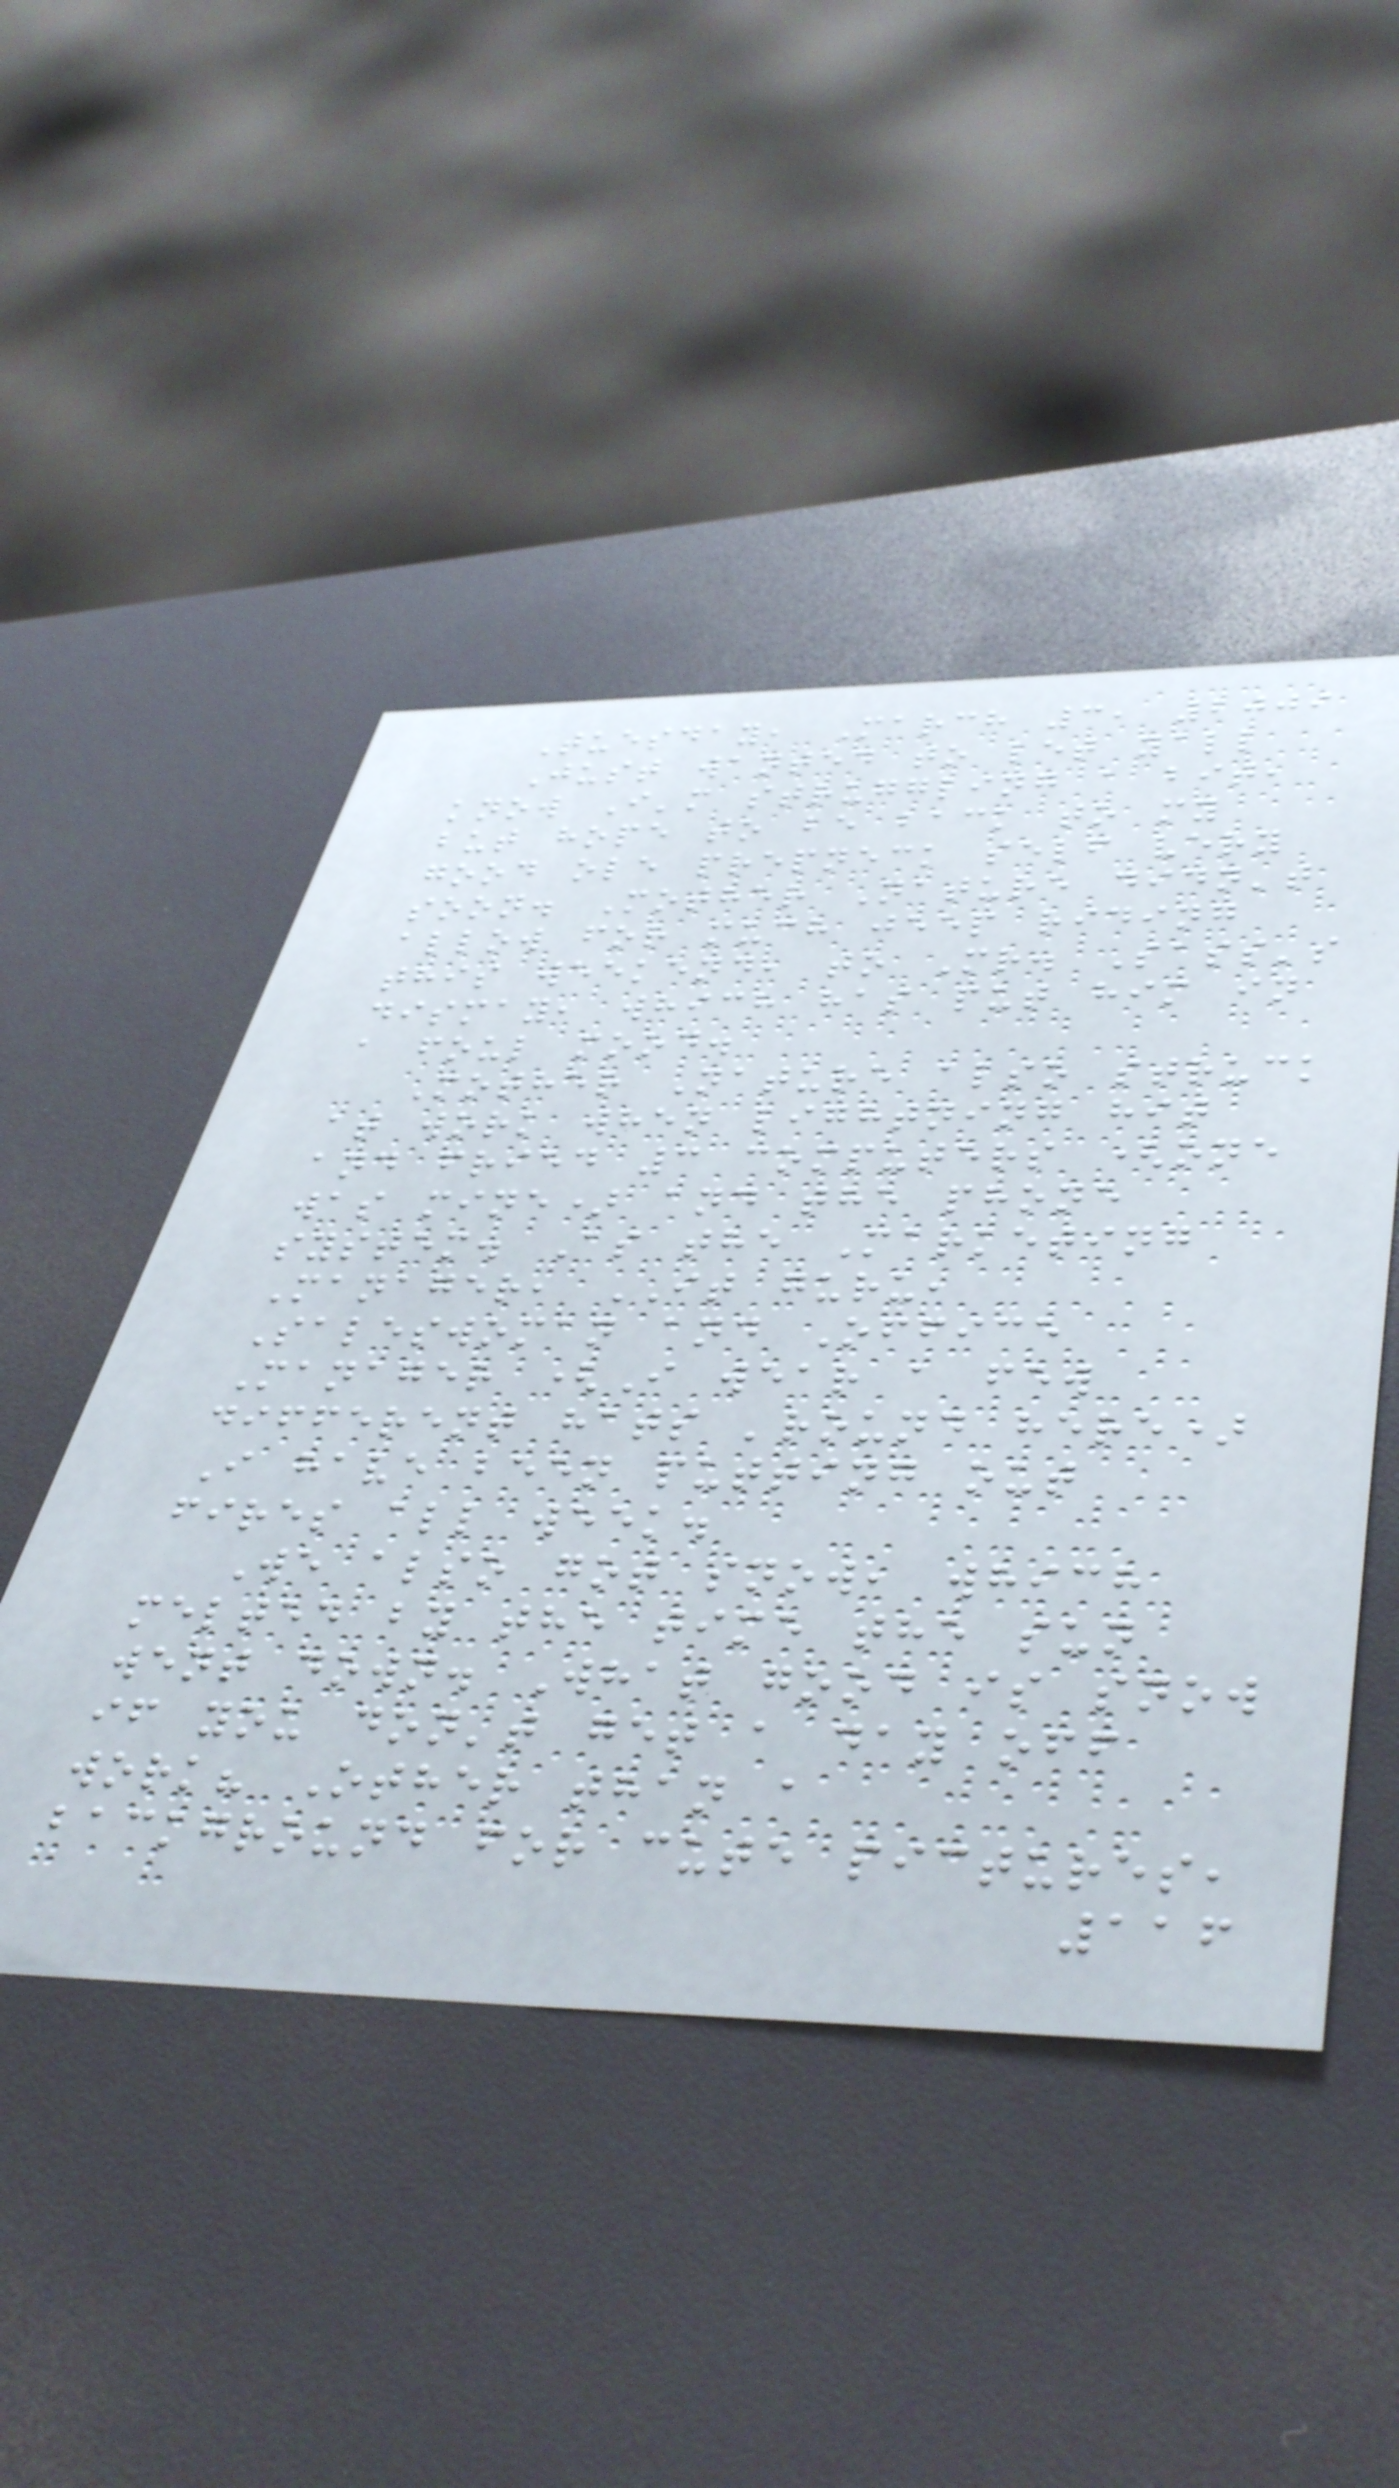Tuesday, March 3, 2009
Just wanted to let yall
know I'm struggling a bit,
but hope to be back to my
good ole prepneck self very
soon. Mother Nature didn't
allow for much jeep riding
this weekend, to Mr. Sass's
dismay, which has put him in
a foul mood.
Mother Nature also struck
at work when lightning hit
and fried 3 computers (one
was mine) and the phone
system. As the Marketing
Manager, IT guru,
Saleswoman and Office
Manager (I wear a few
different hats 'round here)
I have been putting out
fires all week.
We also got snow, which
melted by the time the sun
went down. What good is snow
if you don't get a day off
work? Other than a
background for cute pictures,
116
